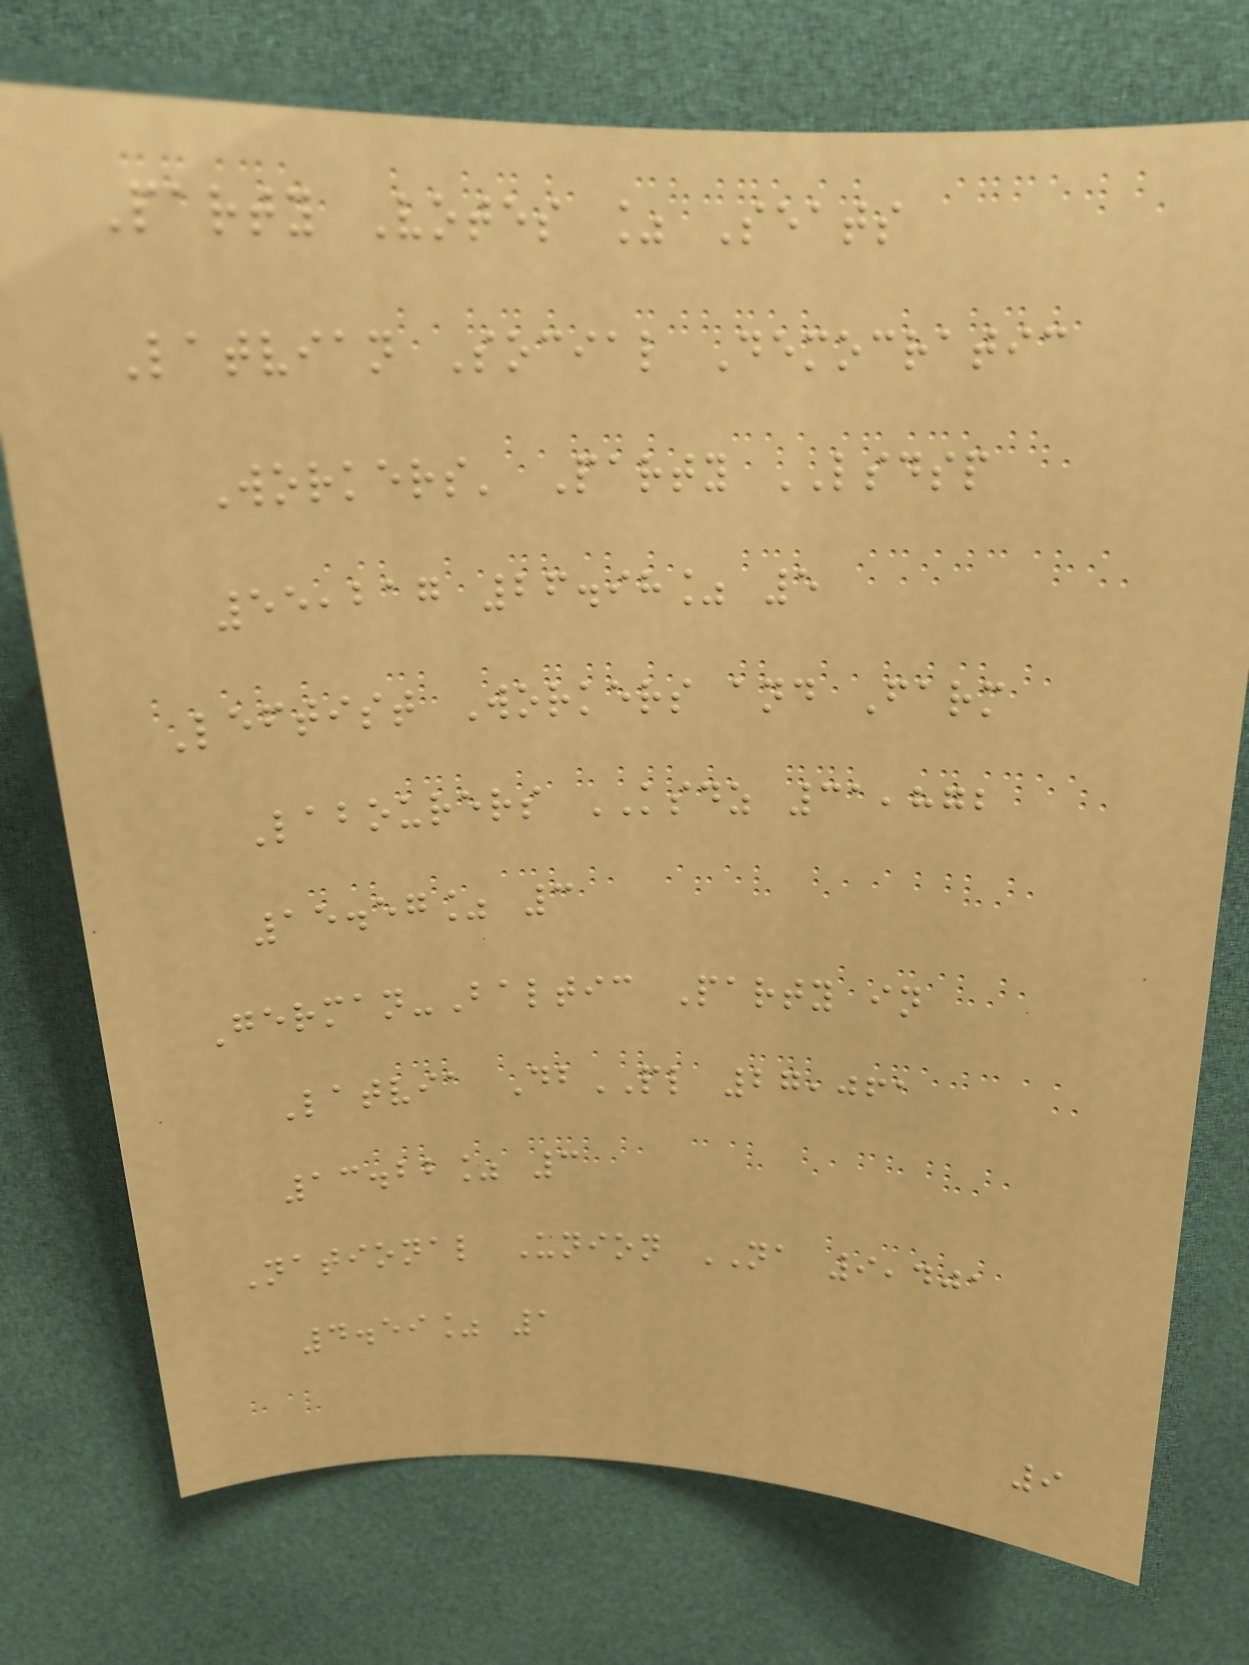Party Votes % Seats
Latvian Social Democratic
Workers' Party LSDSP
55,217 26.98% 5
Leftist Workers and Farm
Labourers KSDZ 31,872
15.57% 3
German-Baltic Party in
Latvia DbPL 27,061
13.22% 3
National Union NA 9,401
4.59% 1
9
